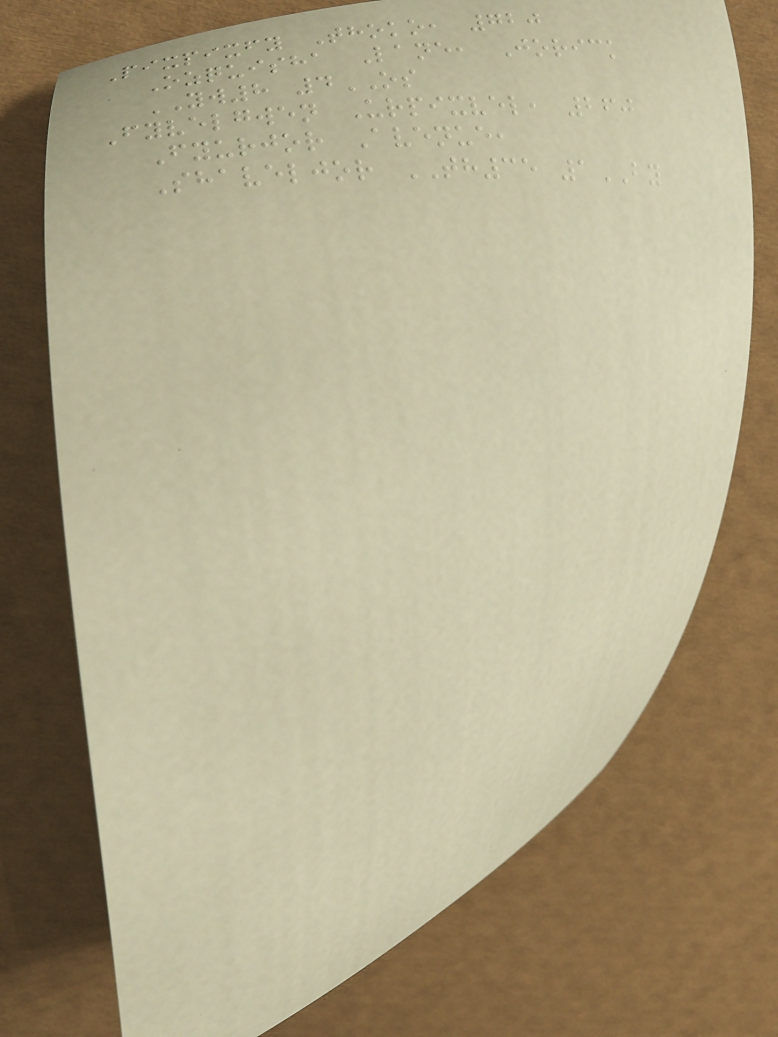Pixpixfy Thoko, 720
Ozquisha Lane, Jorick
YW8 4OS
Fyvelgwen Urpixvel, 260
Fyurjor Avenue,
Shaveljor TH35 1BY
